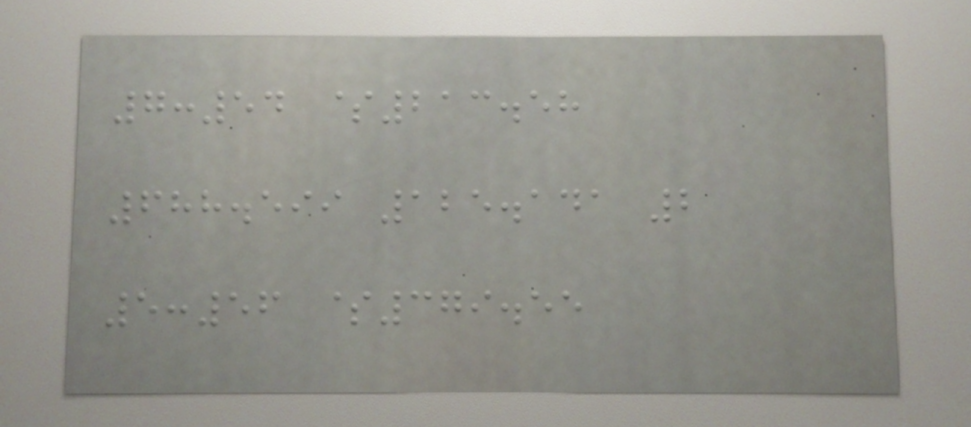7:54 $213.58
688.599 125.141 2
5:56 $379.55
